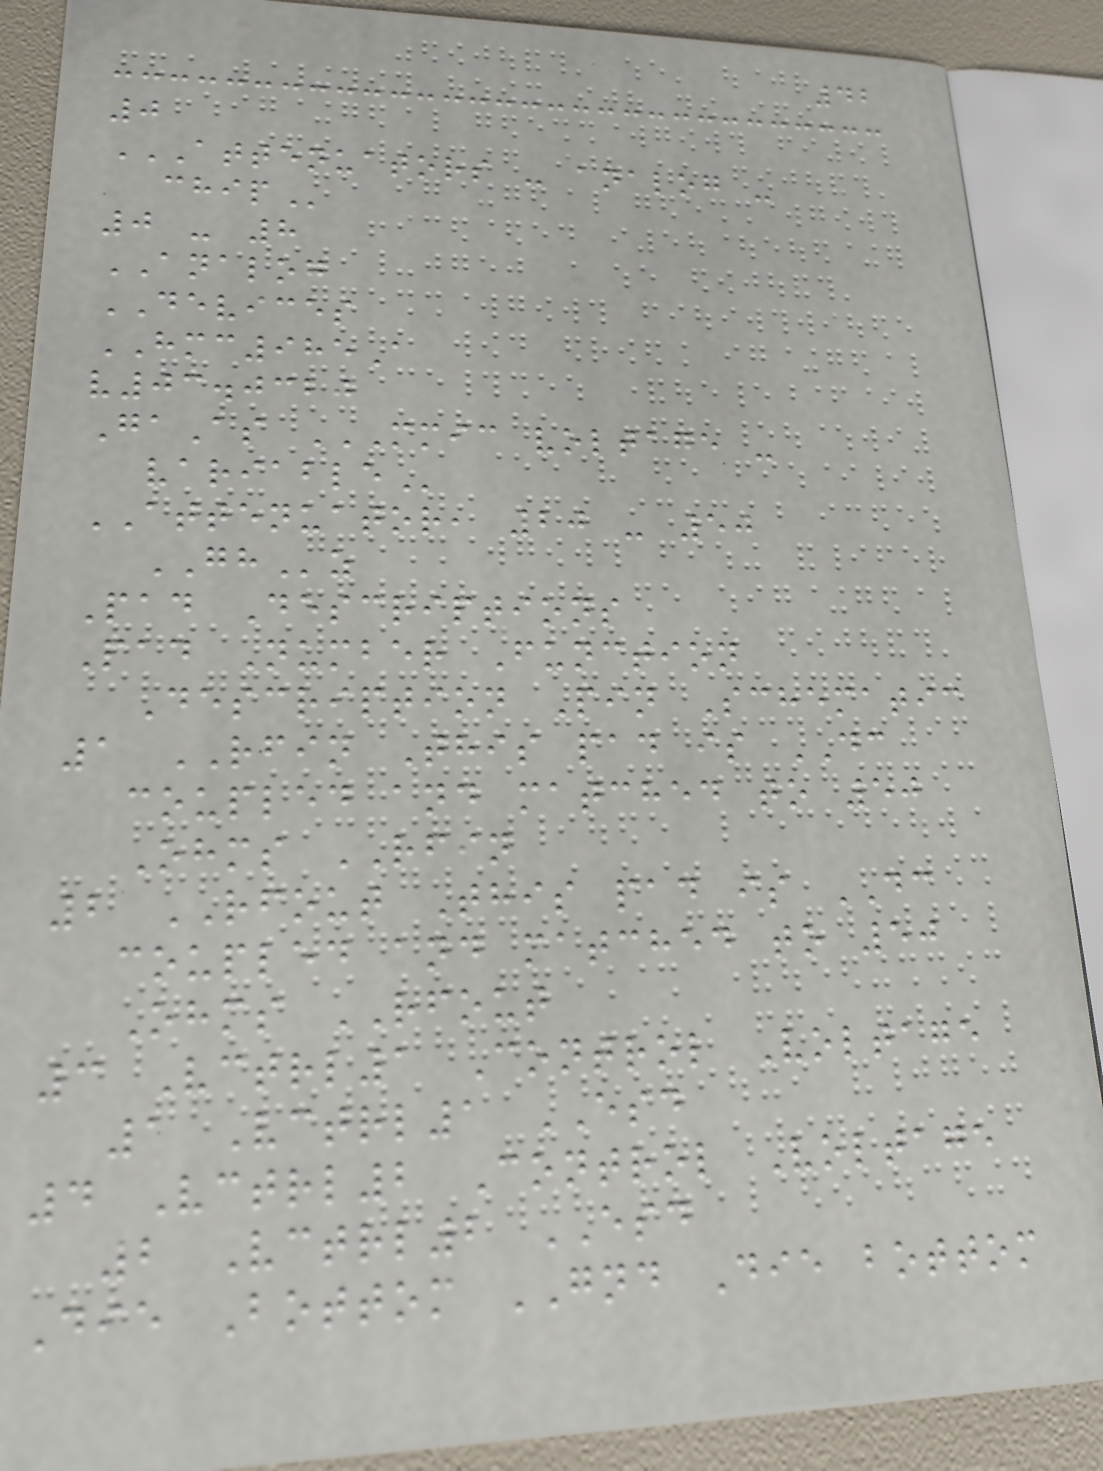42
0
ATTENUATORS - ANALOG -
CHIP
0 - 8
ANALOG
DEVICES
HMC985A
v03.0320
GaAs MMIC VOLTAGE -
VARIABLE
ATTENUATOR, 20 - 50
GHz
Pad Descriptions
Pad Number Function
Description Pin Schematic
1 RFIN This pad is DC
coupled and matched to 50
Ohms RFIN
2 RFOUT This pad is DC
coupled and matched to 50
Ohms RFOUT
3 Vctrl1 Control Voltage
1 Vctrl1 ESD
4 Vctrl2 Control Voltage
2 Vctrl2 ESD
Die Bottom GND Die bottom
